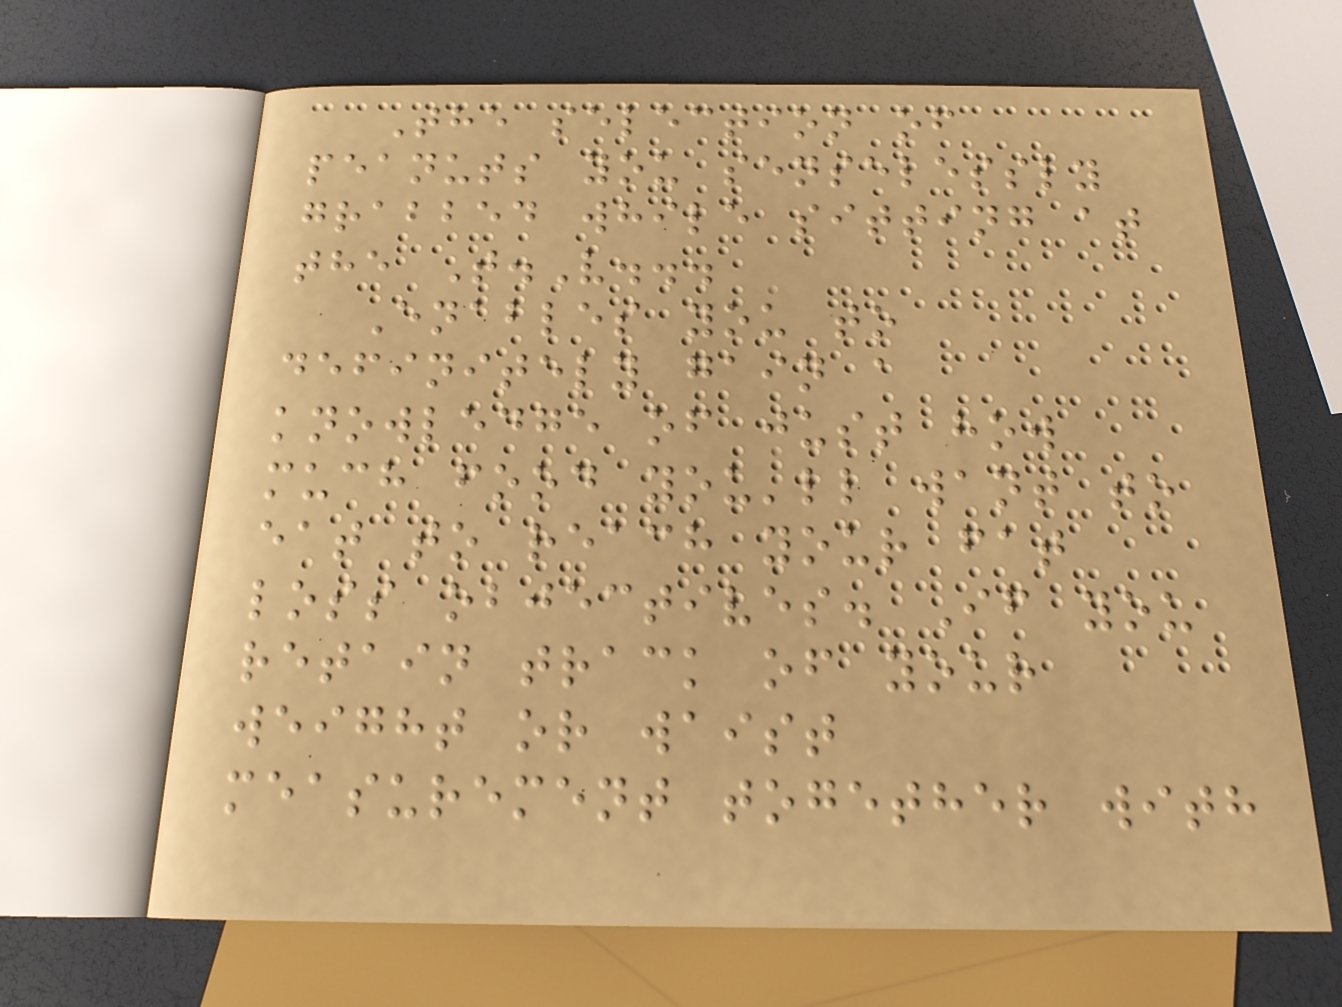The selection of
peanuts you senselessly
grabbed while sitting at
the T.V...
Enables you to
definitely gain a
knowledge of just how
much food you'll want to
eat to reach your fat
loss objectives. If you
retain track of your
weight or waist
measurement together with
